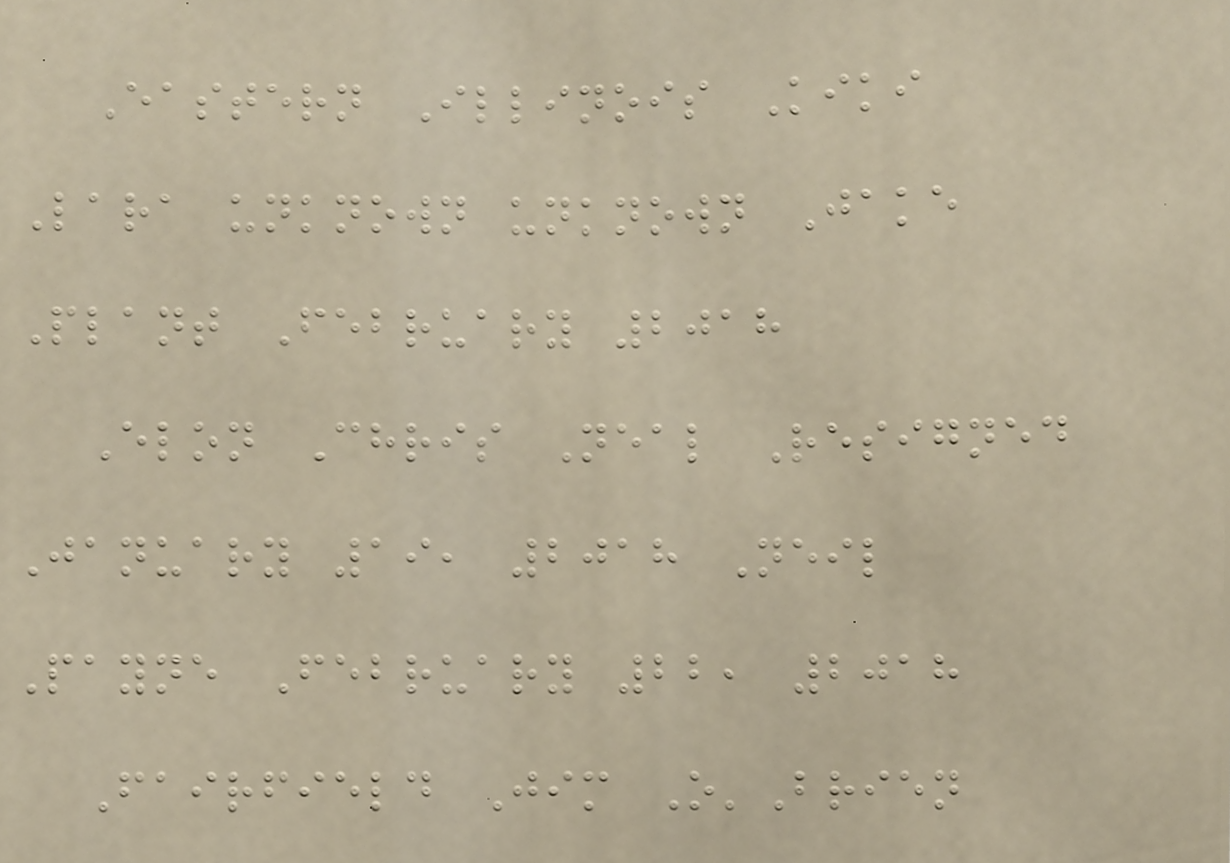Eastern Illinois Kiki
Lara unknown unknown Jake
Plant February 2018
Elon Chris Neal Resigned
January 19, 2018 Neil
Payne February 22, 2018
Fairfield Jim O'Brien
